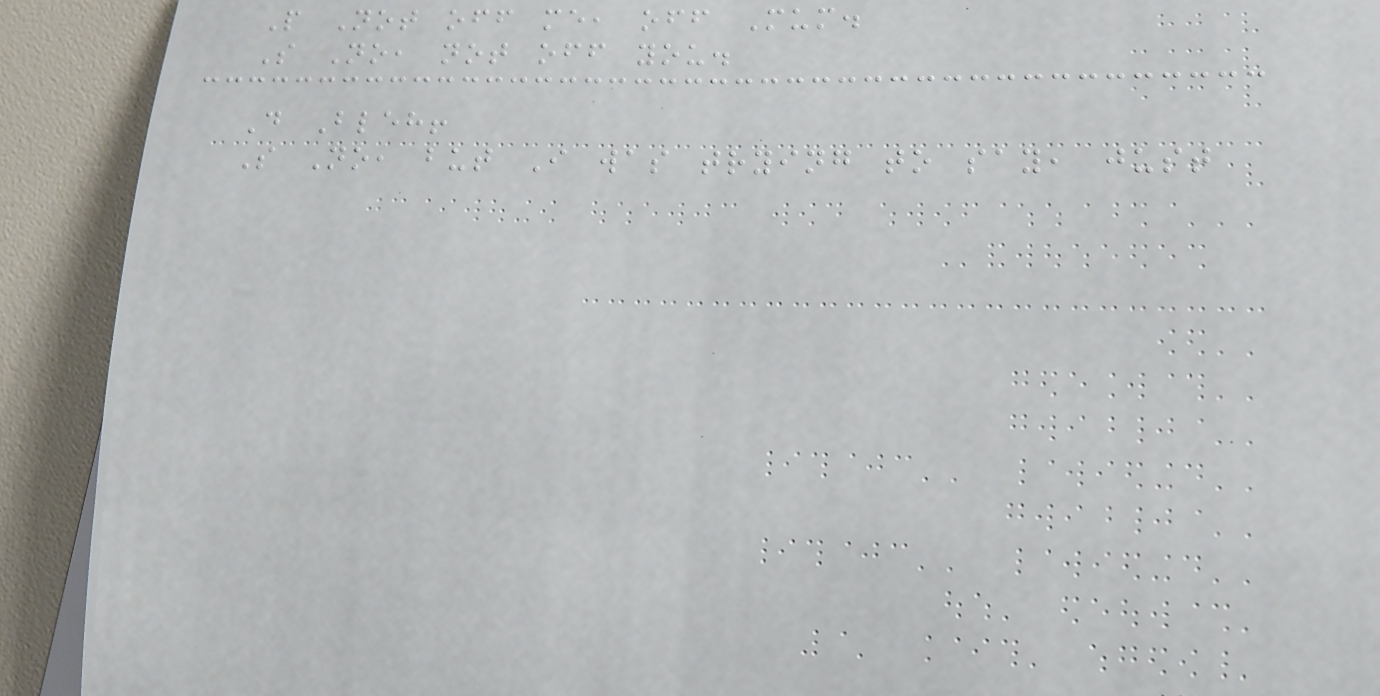P Not off me, off Mum.
S No, not off you.
D Bleh!
S No, but I was trying to say, just
